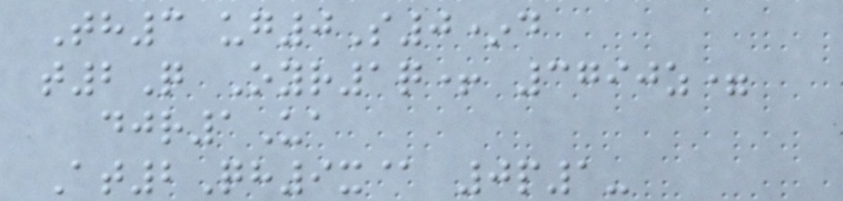Th3 ug0S0*d
t2Q Oyr1q+ 3790z=
djr1Ua
At2Qh9x@ 0p1-
